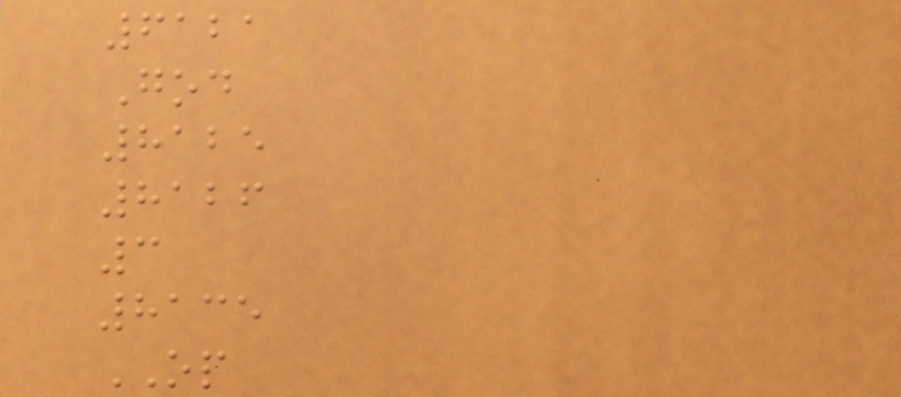6121
God
8125
8126
3
8135
OP
